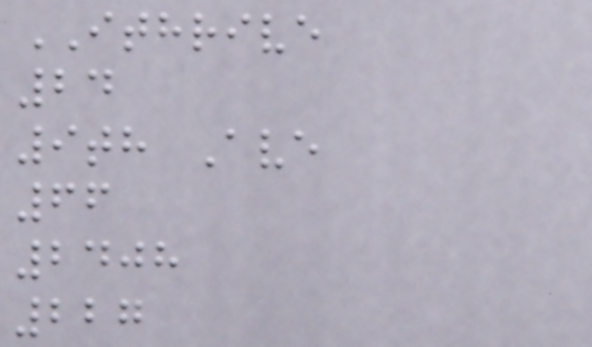ITHRIVE
24
9th Ave
66
2408
227
